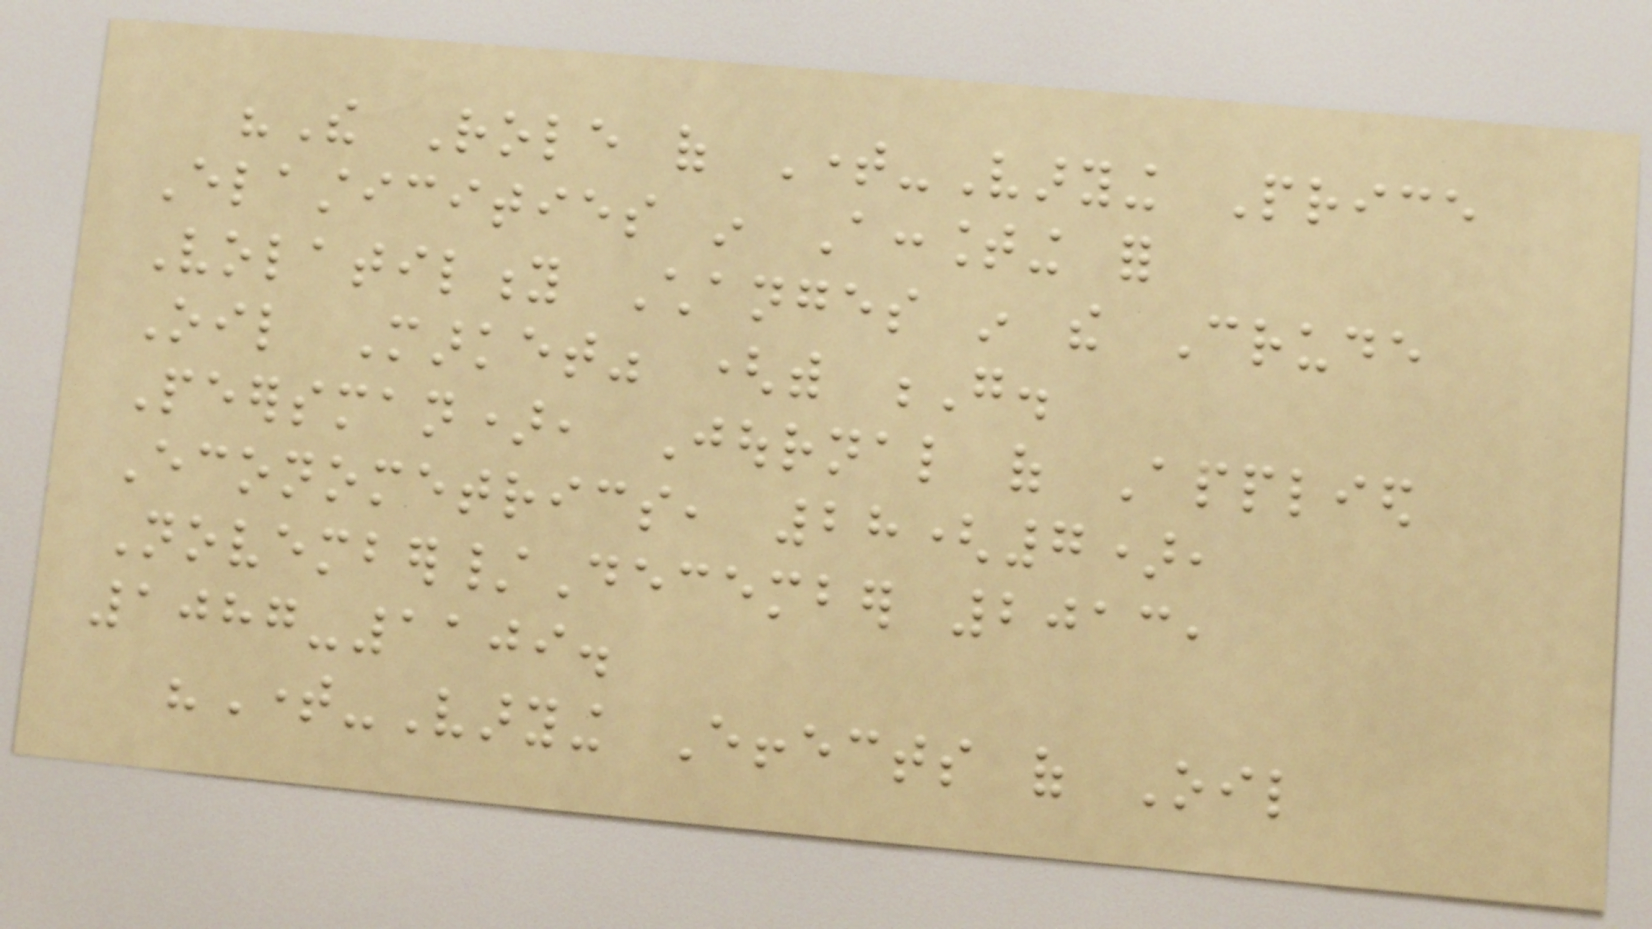"The Role of Time-Varying Price
Elasticities in Accounting for
Volatility Changes in the Crude
Oil Market" (with G.
Peersman), Journal of Applied
Econometrics, 28(7),
November/December 2013,
1087-1109.
"Time-Varying Effects of Oil
